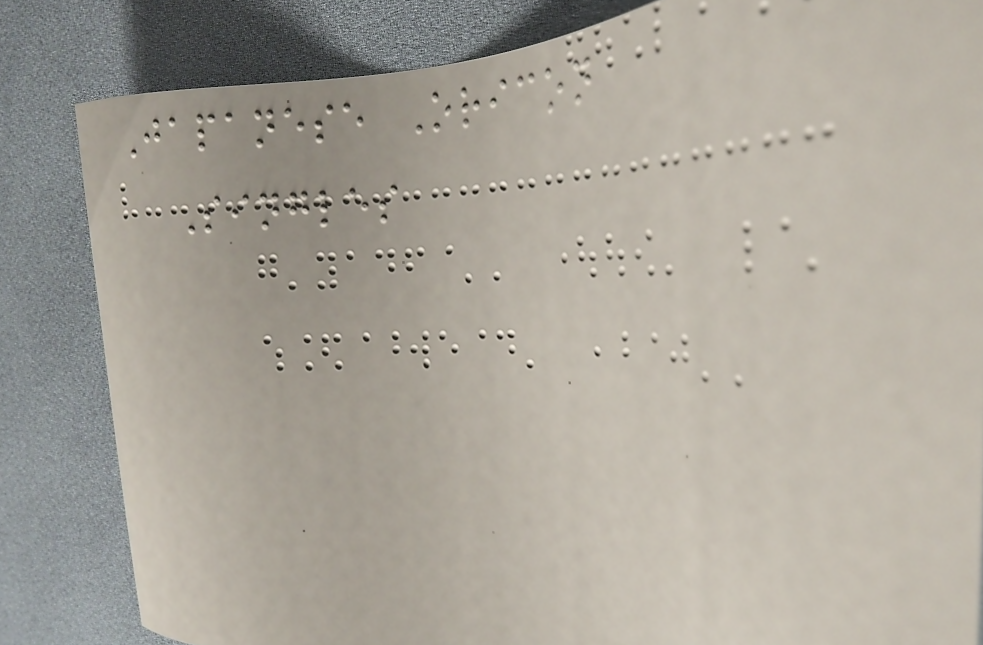Japanese Oricon
Singles
